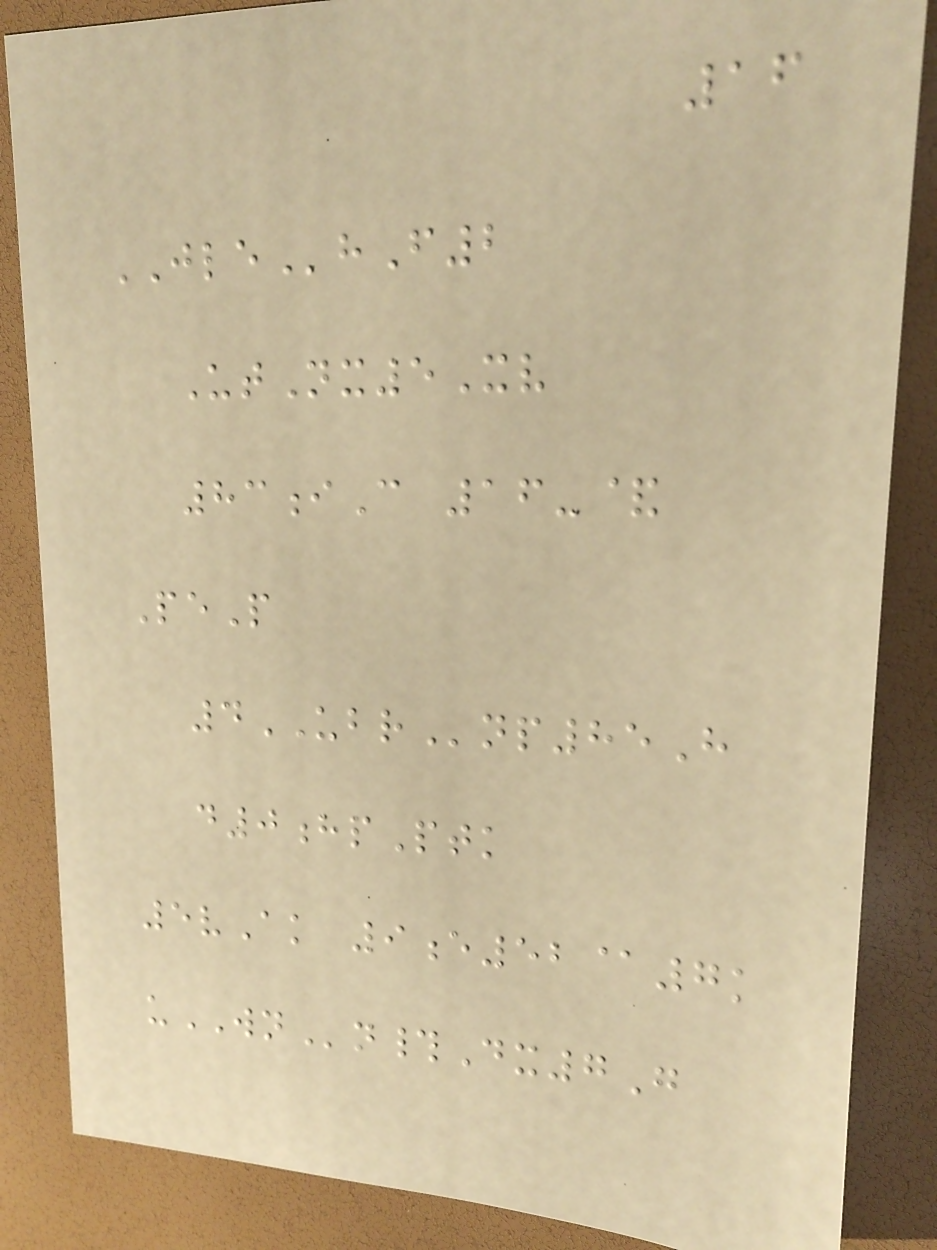16
JLEhF2
UtNx5Xv
83iC 16-&
PeP
4UBRnp85H
d0hpPtk
5vAk 9e52@7k
uWNn#Dx7G
